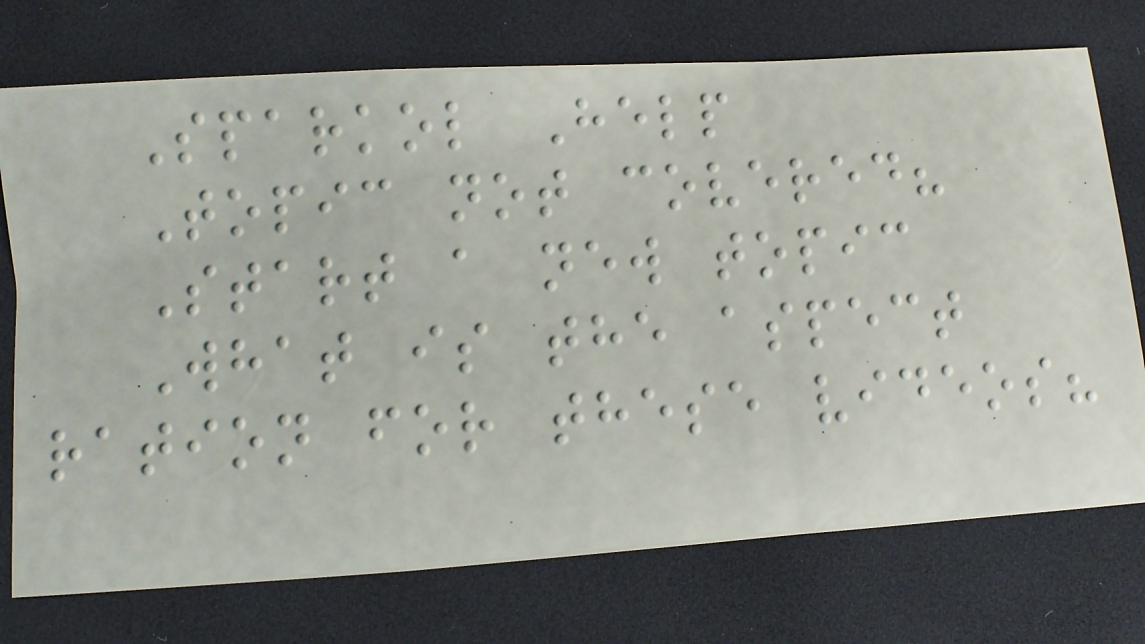Sparkol Help
Topic not covered?
Start a new topic
What is the aspect
ration for these videos?
